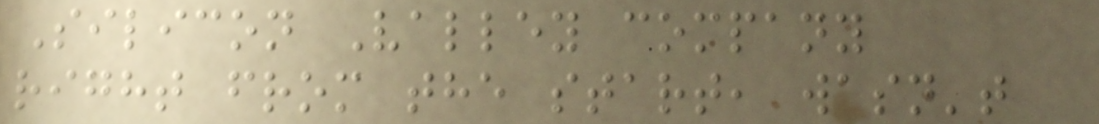Silicon Valley company
right from the start, wasn't
